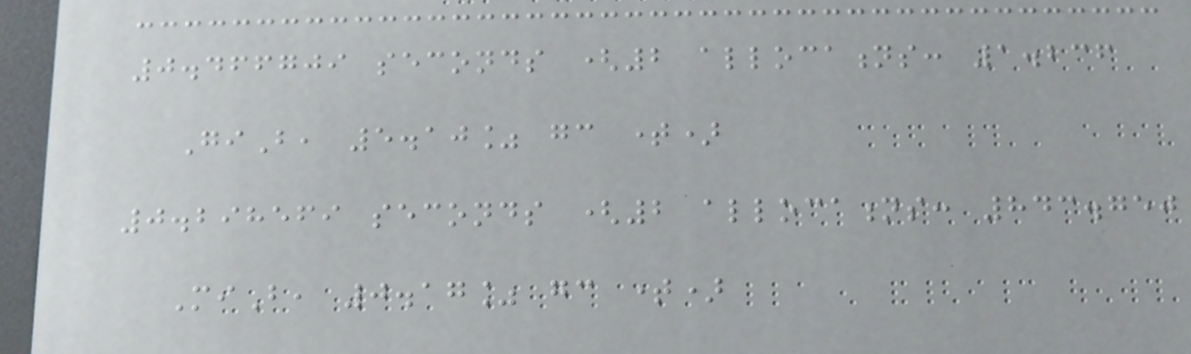0.466709 seconds (2 allocations: 1.236
GiB, 5.10% gc time)
0.298569 seconds (2 allocations: 843.750
MiB, 0.17% gc time)
